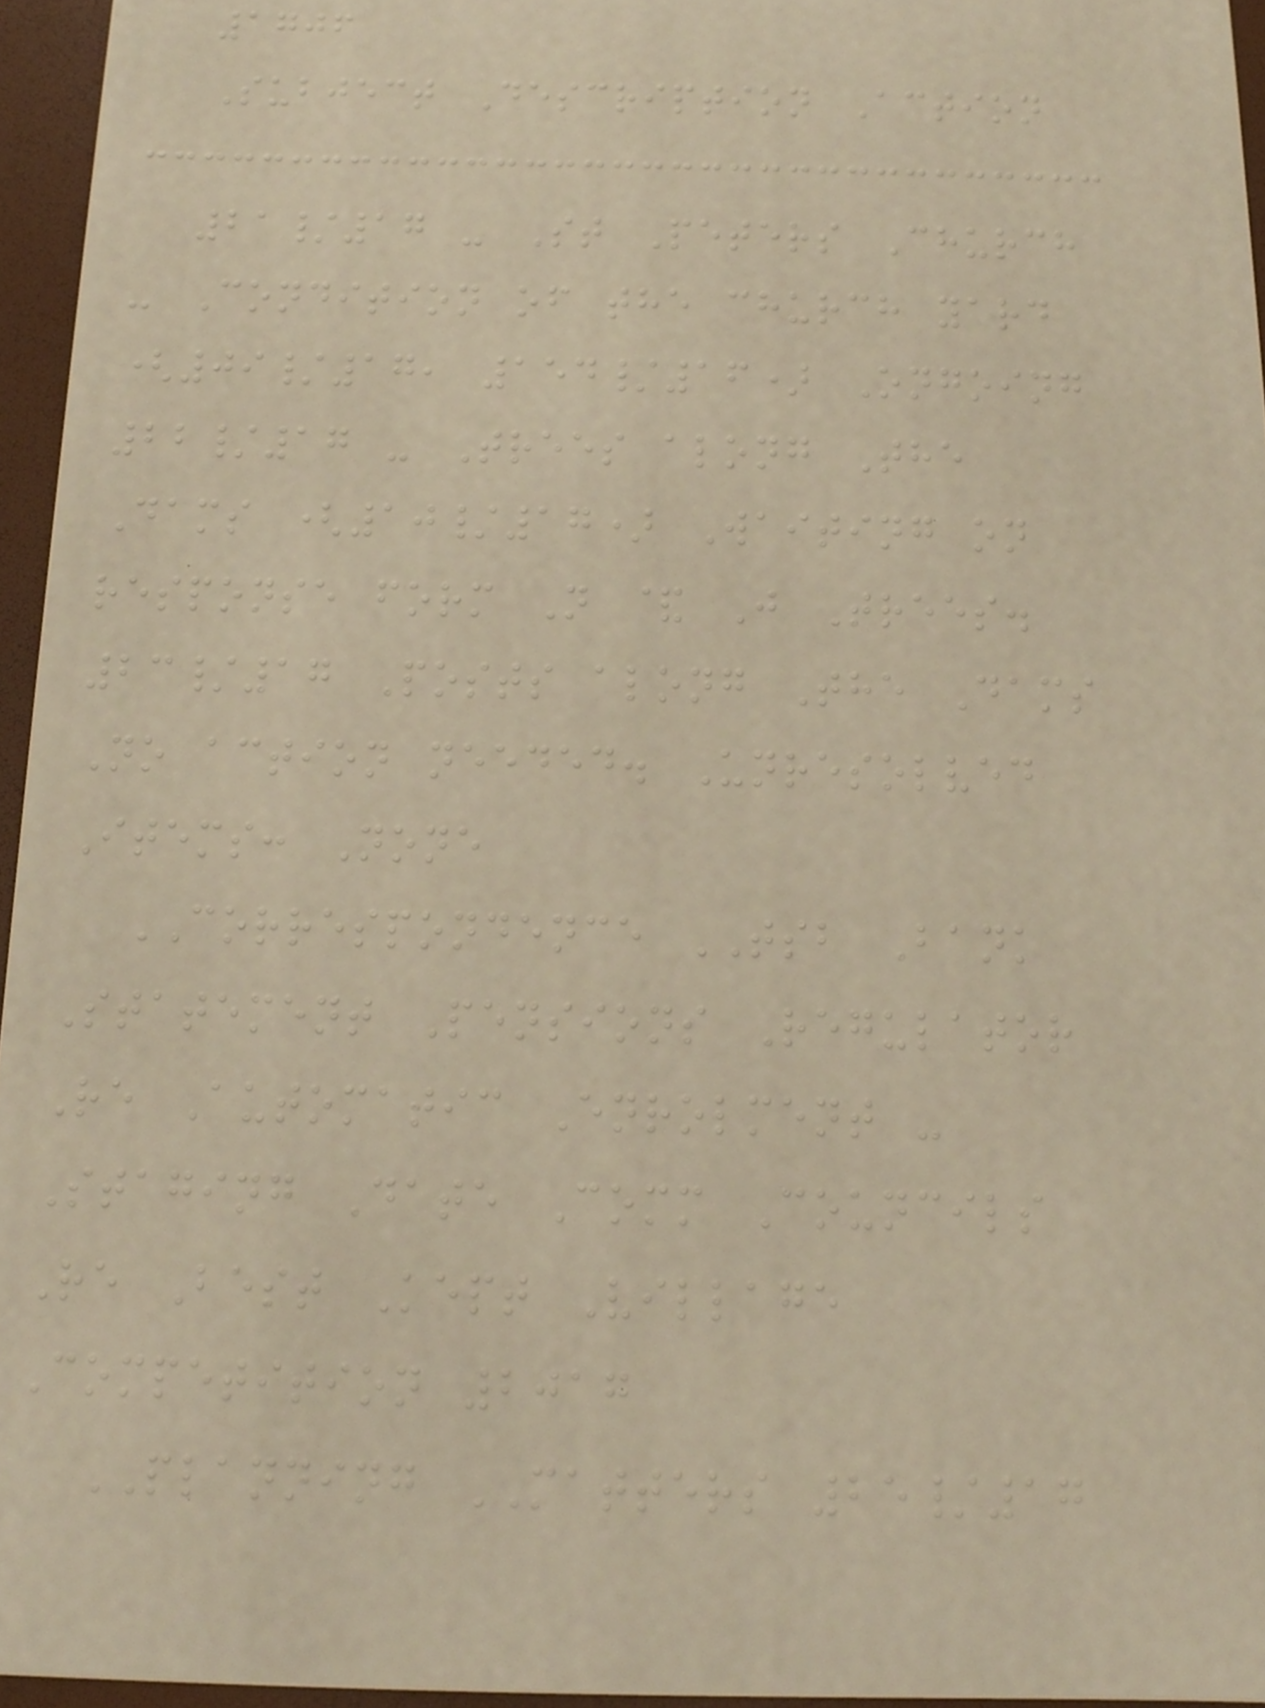1706
Subject Description Action
21/17 - St Peters Church
- Condition of the church yard
(09/17, 154/16) Ongoing
22/17 - Trees along The
Dams (10/17) Waiting on
response form N & J Trees.
23/17 Posts along The Dams
No action needed. Unresolved
Items: None
CORRESPONDENCE TSB Bank
Statement Pensions Regulator
Re Automatic Enrolment -
Staging Date Comm Councils
Re Best Kept Village
Competition 2017
PLANNING MATTERS 25/17
